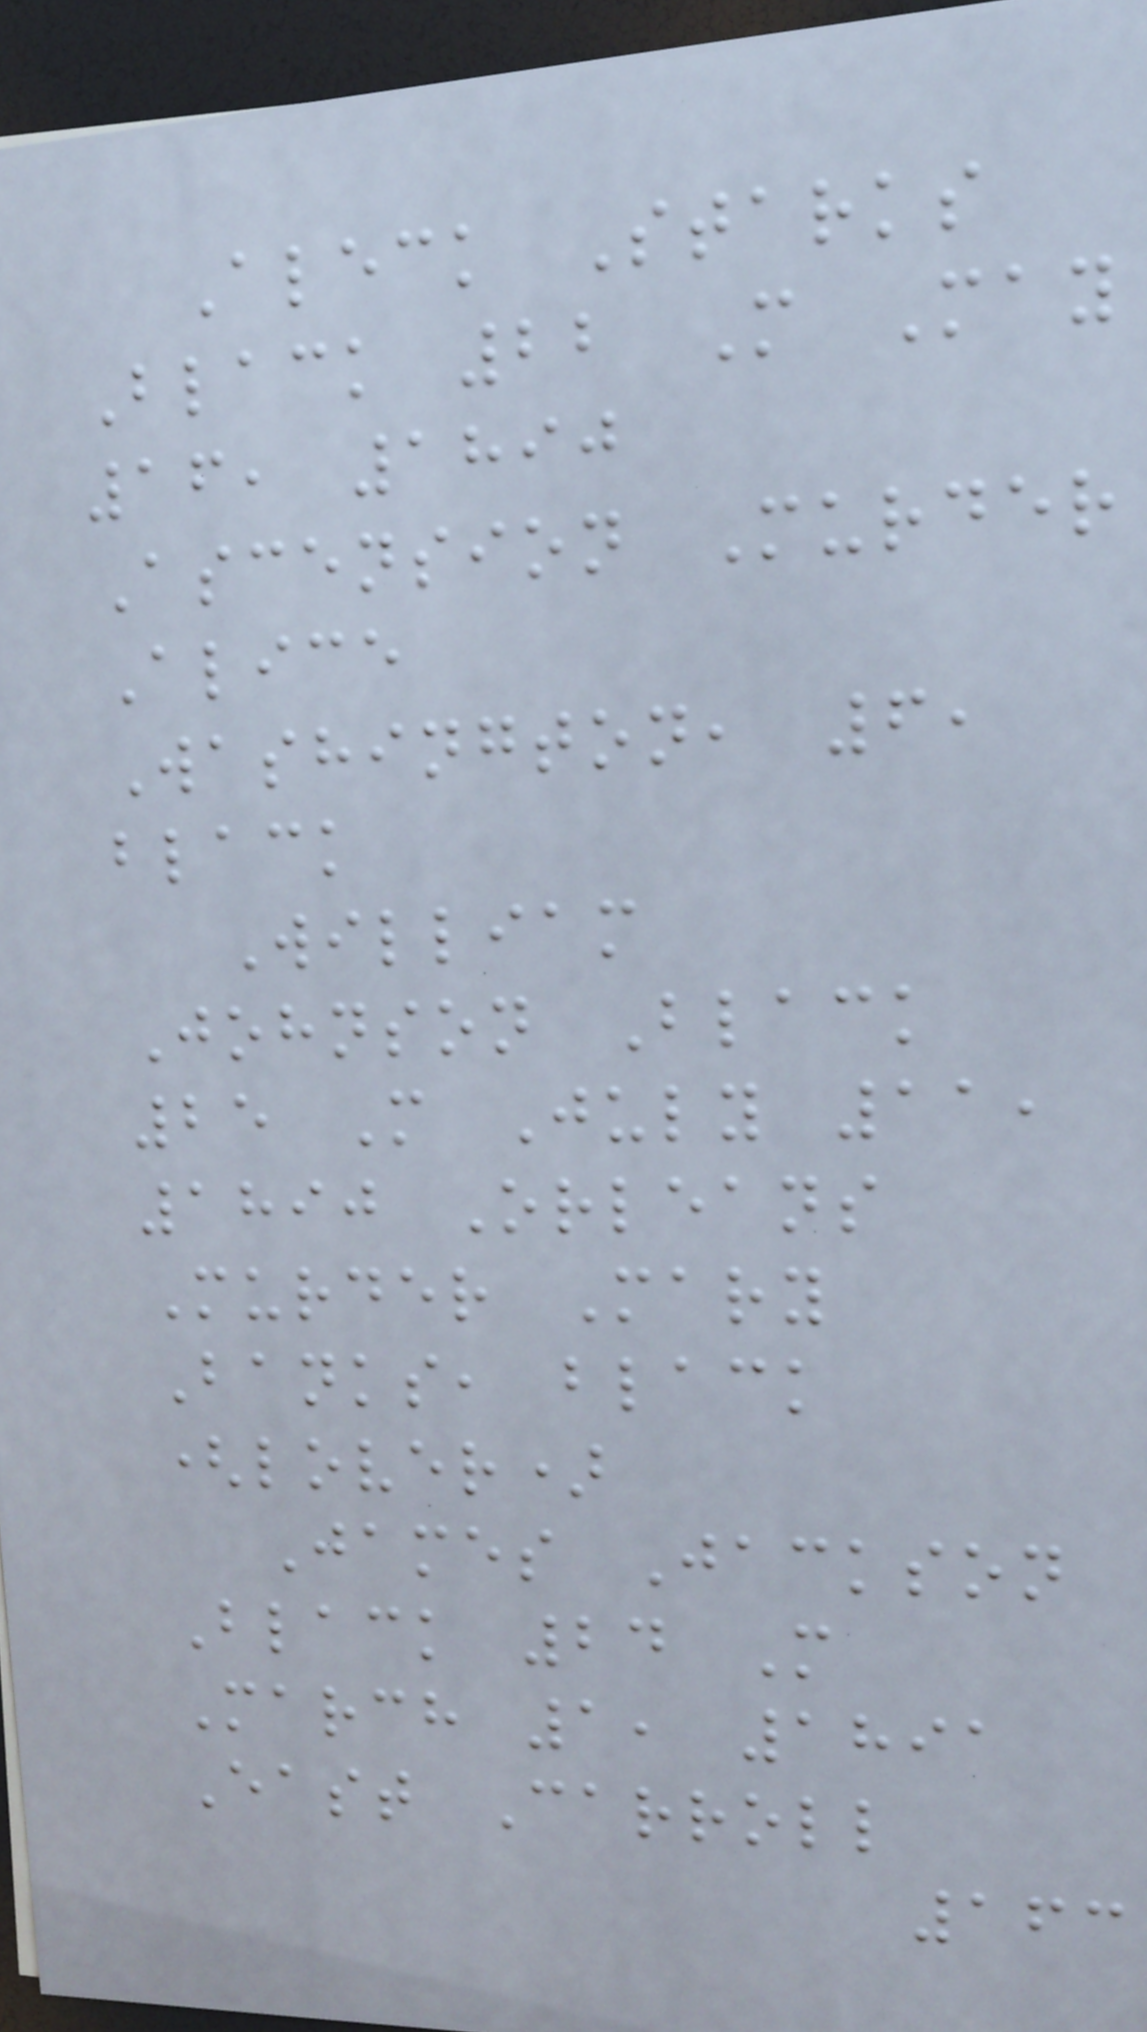Aleck Starks
Black 22 M May
16, 1890
Ascension Murder
Alice
Washington, 6,
black
William
Johnson Black
25 M July 11,
1890 Orleans
Murder Mary
Banks, black
(lover)
James Jackson
Black 24 M
March 1, 1891
East Carroll
163
